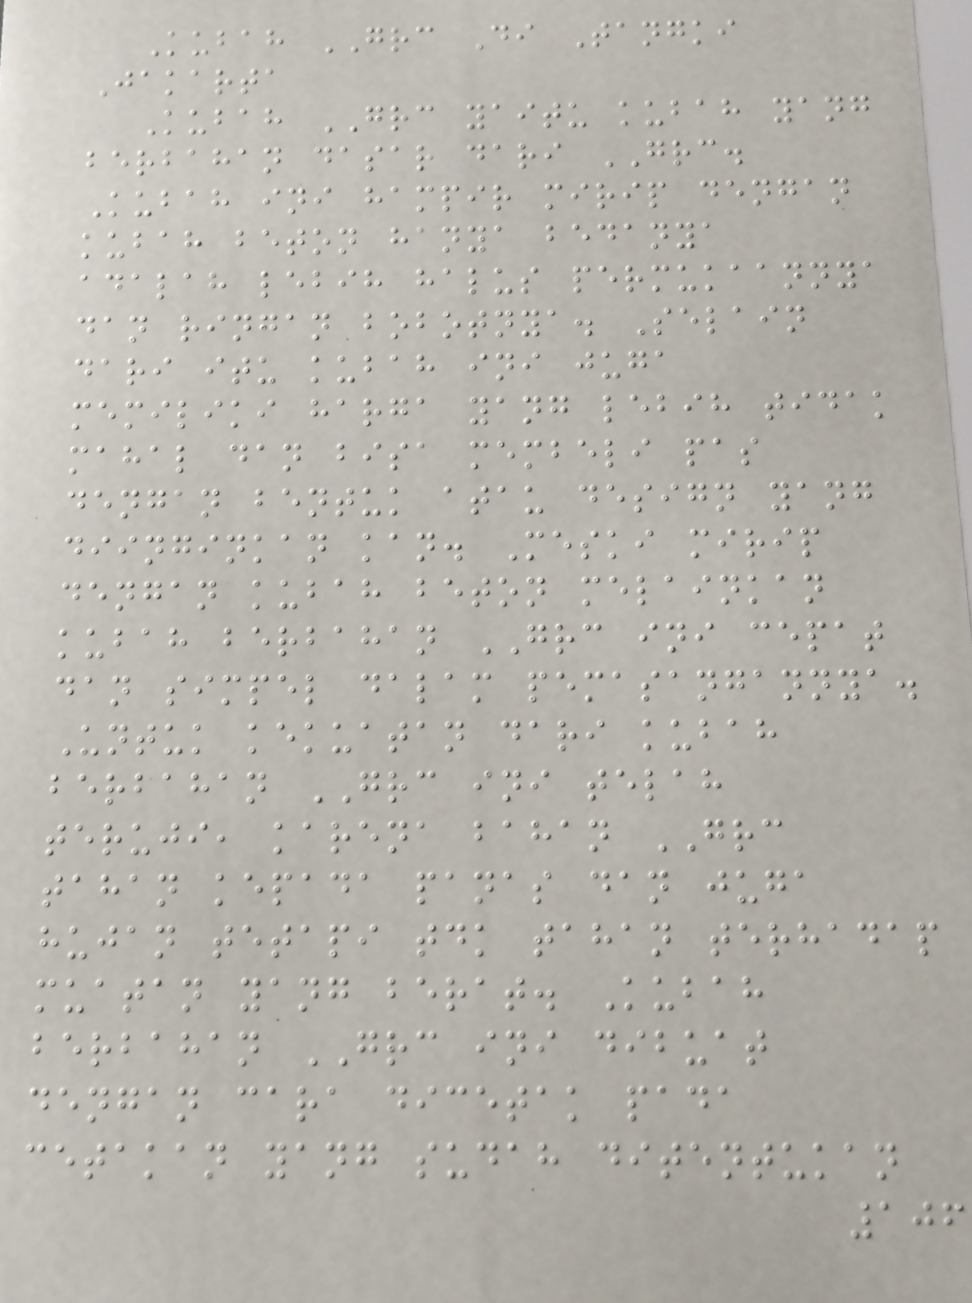Kubah GRC Di Tangki
Jakarta
Kubah GRC yaitu kubah yang
berbahan dasar dari GRC.
Kubah ini hampir mirip dengan
kubah beton hanya bedanya
adalah lebih halus permukaannya
dan ringan bobotnya. Selain
dari itu kubah ini juga
memiliki harga yang lebih tidak
mahal dan bisa membeli pas
dengan bentuk atau design yang
diinginkan kan. Meski mirip
dengan kubah beton melainkan
kubah berbahan GRC ini cepat
dan simpel dalam pemasangannya.
Untuk kekuatan dari kubah
berbahan GRC ini telah
teruji, karena bahan GRC
tahan kepada panas dan juga
hujan tetapi tdk tahan terhadap
muatan yang berat. Kubah
berbahan GRC ini dibuat
dengan cara dicetak pada
cetakan yang sudah ditentukan
106
